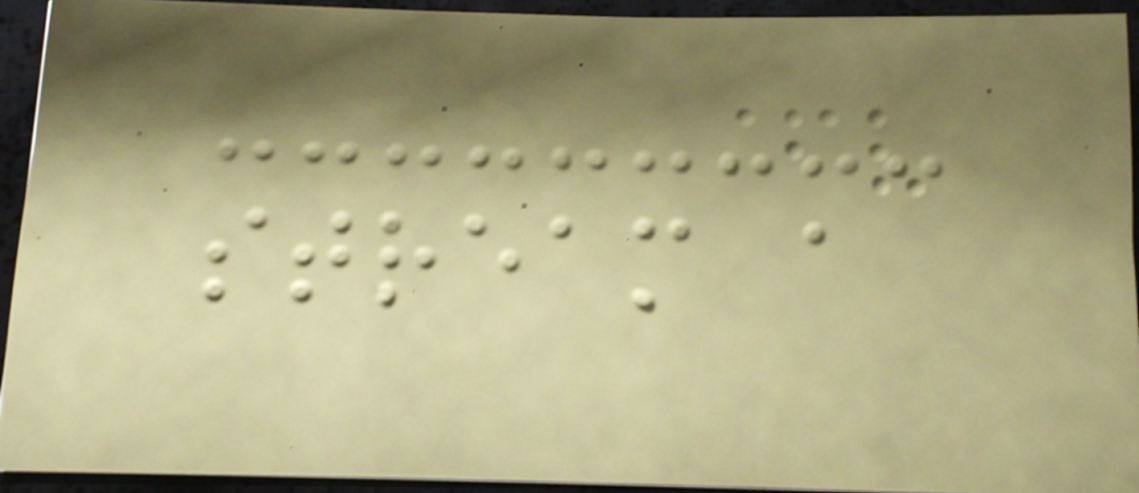stream a
